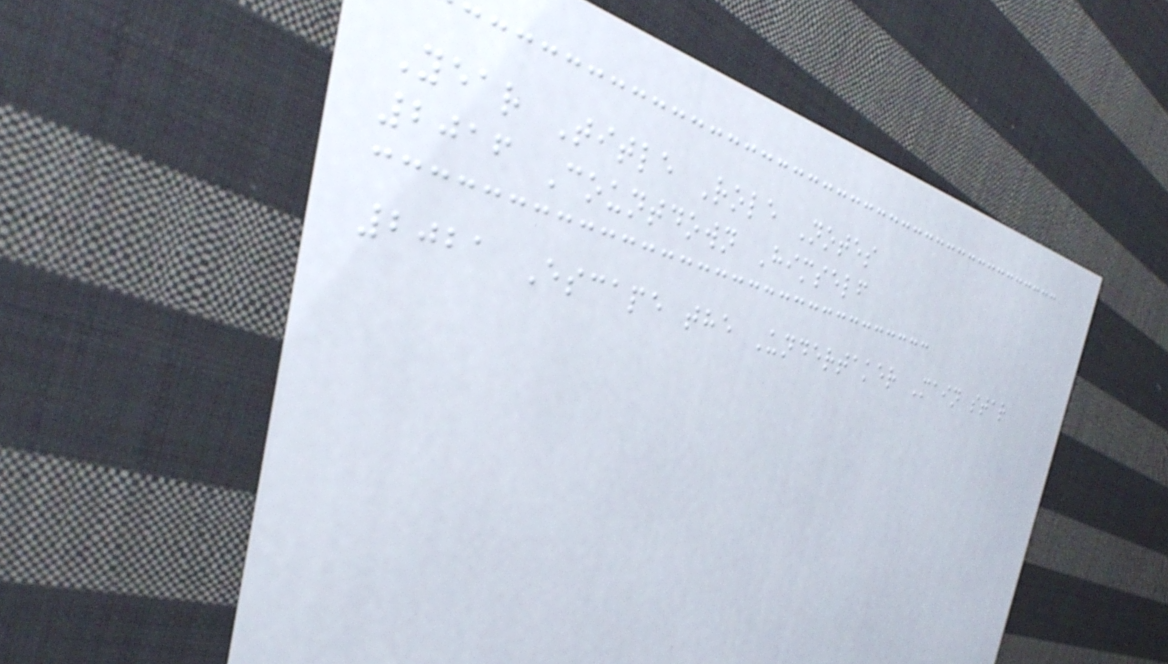Year Title Role Notes
2016 Countdown Himself
2021 Escape the Undertaker Main star
